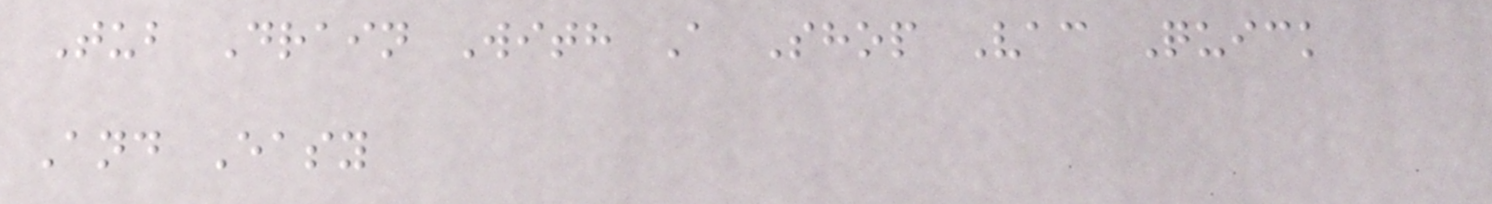Tub Drain With A Shop Vac Quick
And Easy
